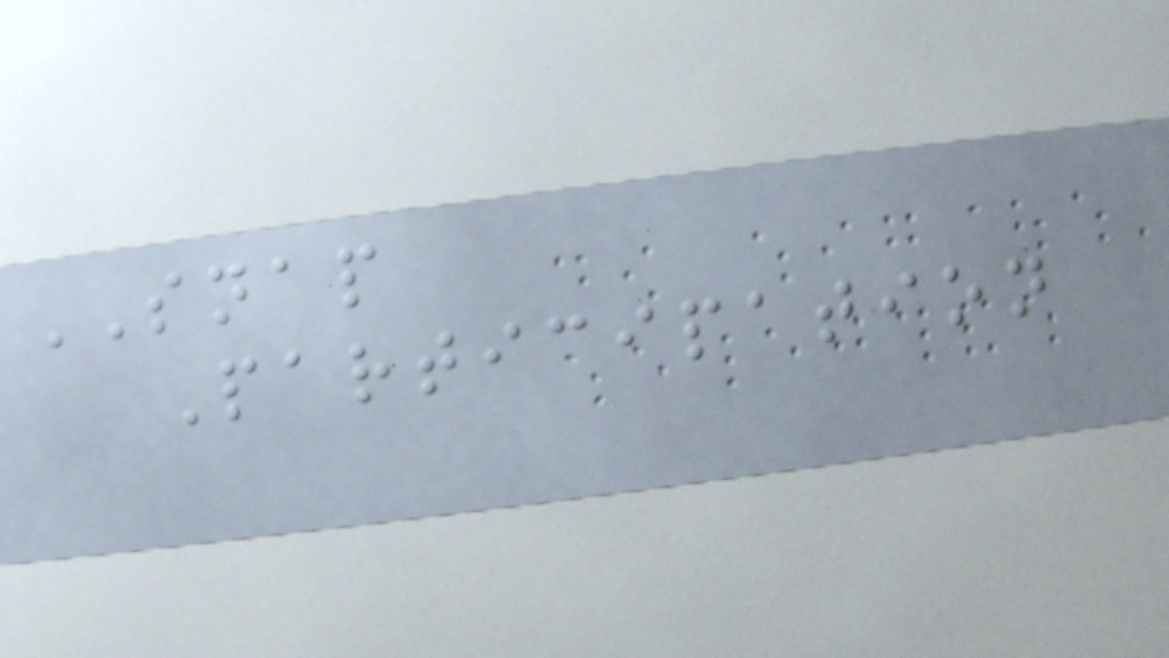SNAP
Participation
